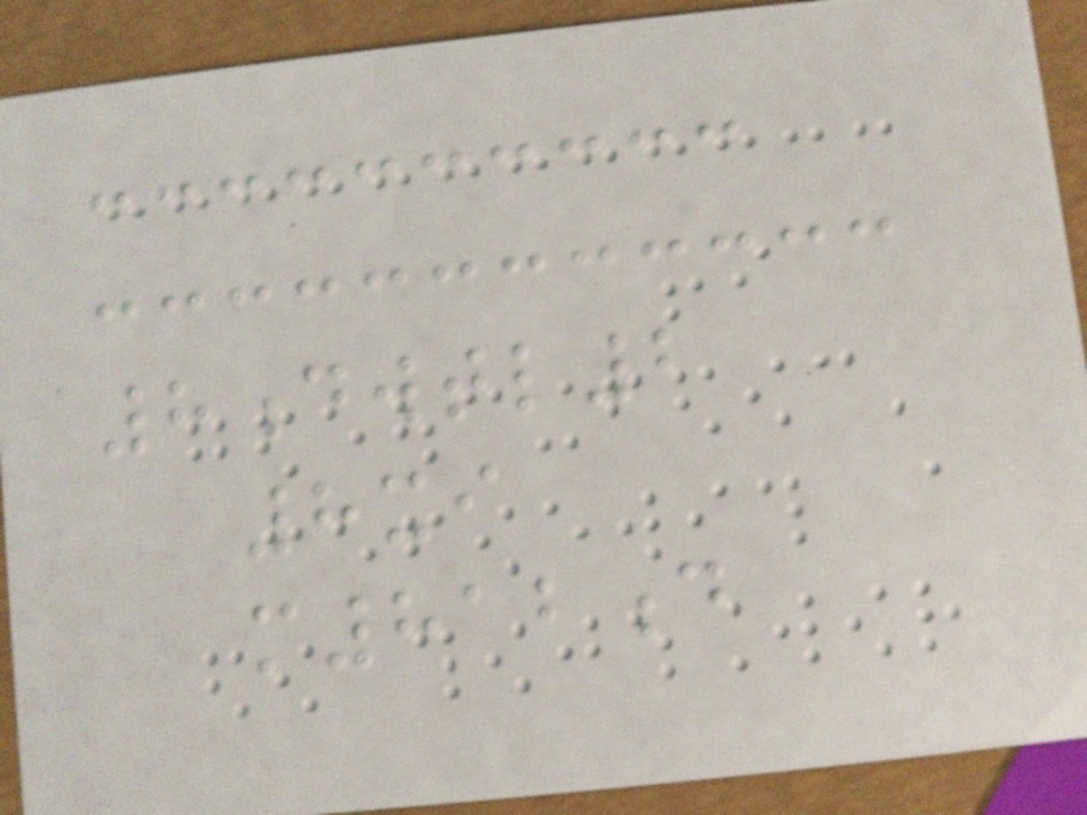8dwtl2
8xi
m812d
